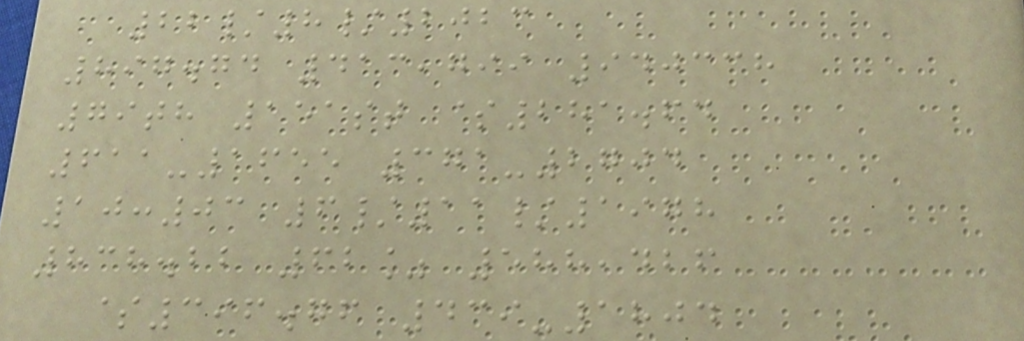22/8/2023
897.74 413,799 940338
79th 151st $281.64
611-1655 371-2704
10:03 6/11/1978
838.22 62% 588,426
$396.76 439-1804
